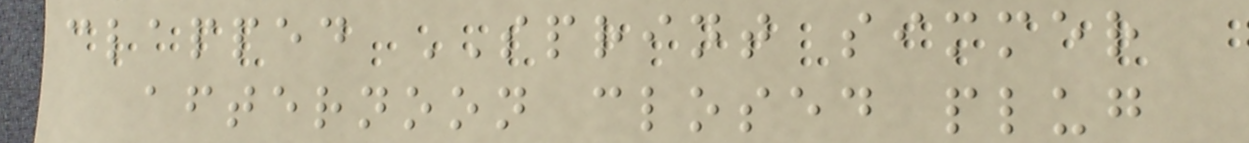clapped SPRINT simmer
afternoon closed plug
